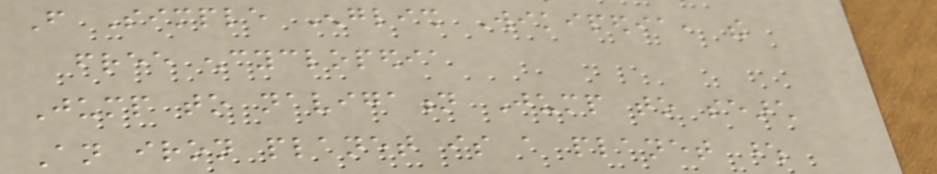From Simple English Wikipedia, the
free encyclopedia
Jump to navigation Jump to search
An iron planet is a planet whose
